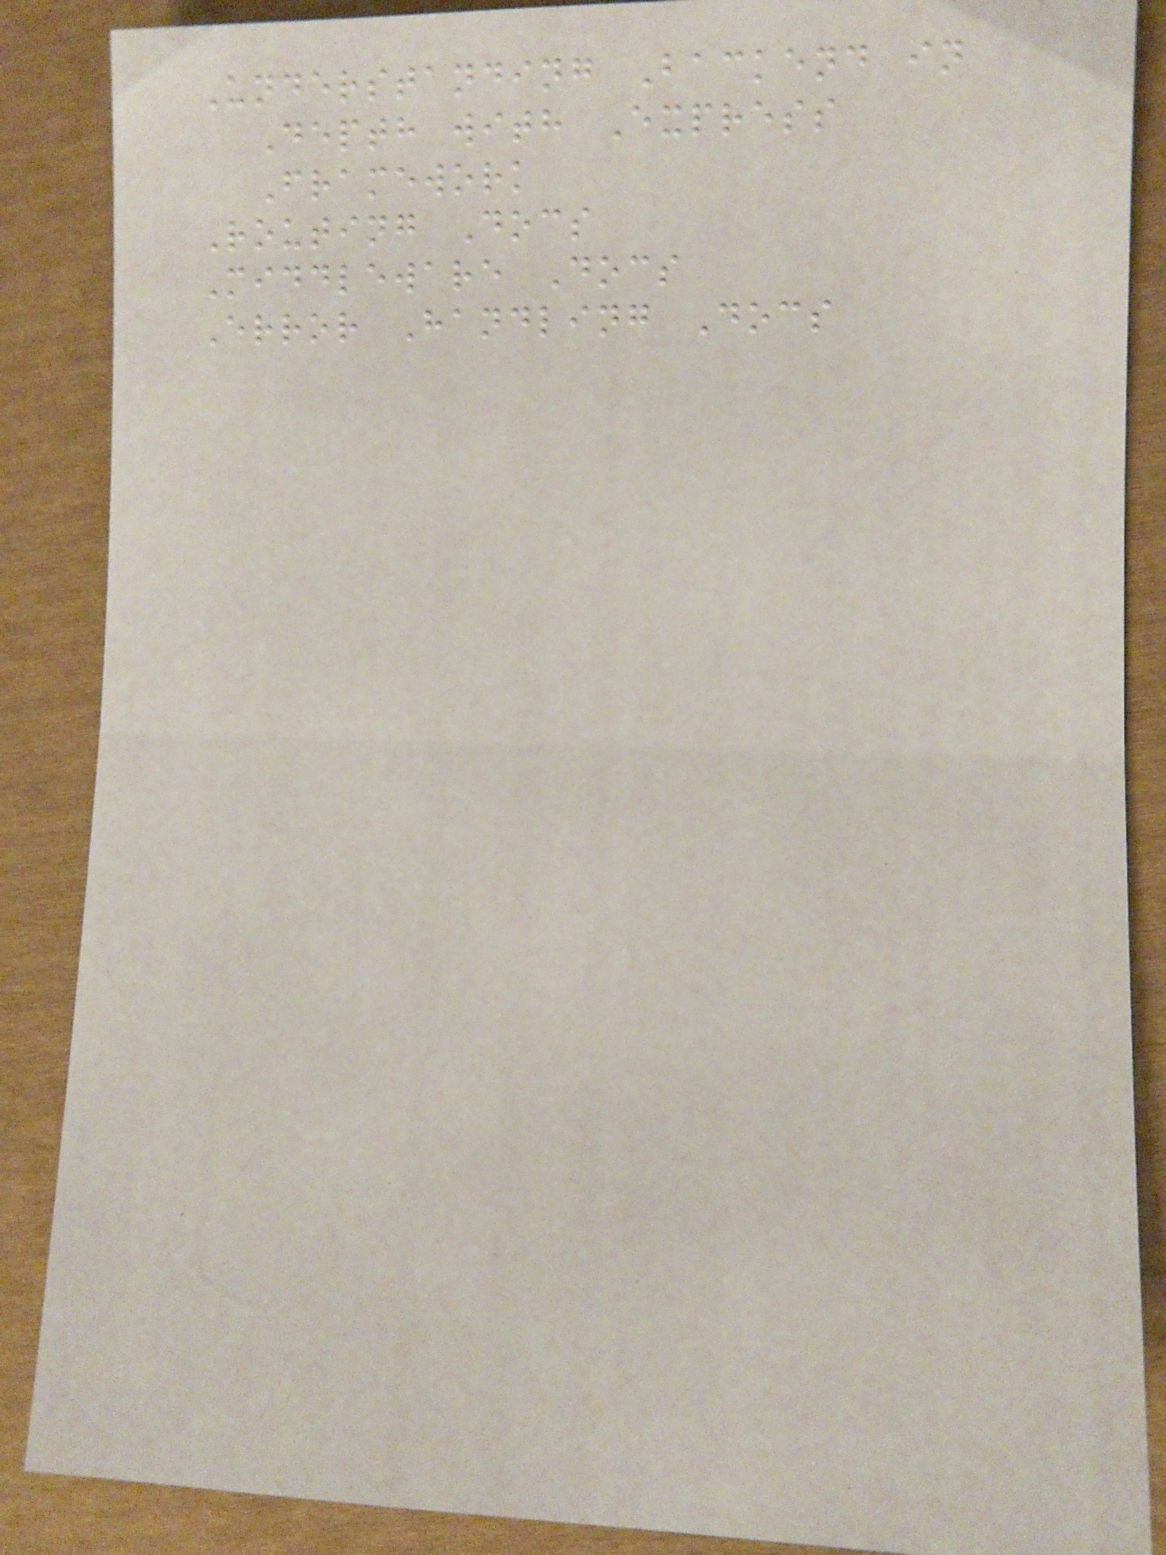Understanding Backend in
Depth with Express
Framework
Routing Docs
Middleware Docs
Error Handling Docs
